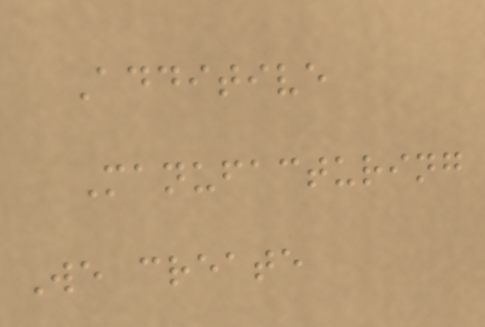Additive
Manufacturing
We create
